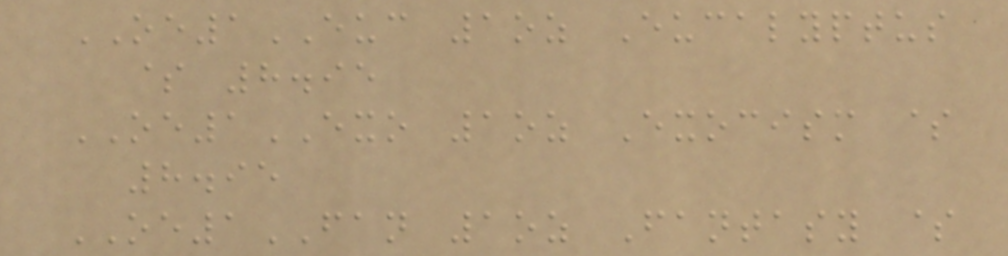OE1EUC 1oz Eucalyptus
$ 8.95
OE1EXO 1oz Exocism $
8.95
OE1FAN 1oz Fantasy $
